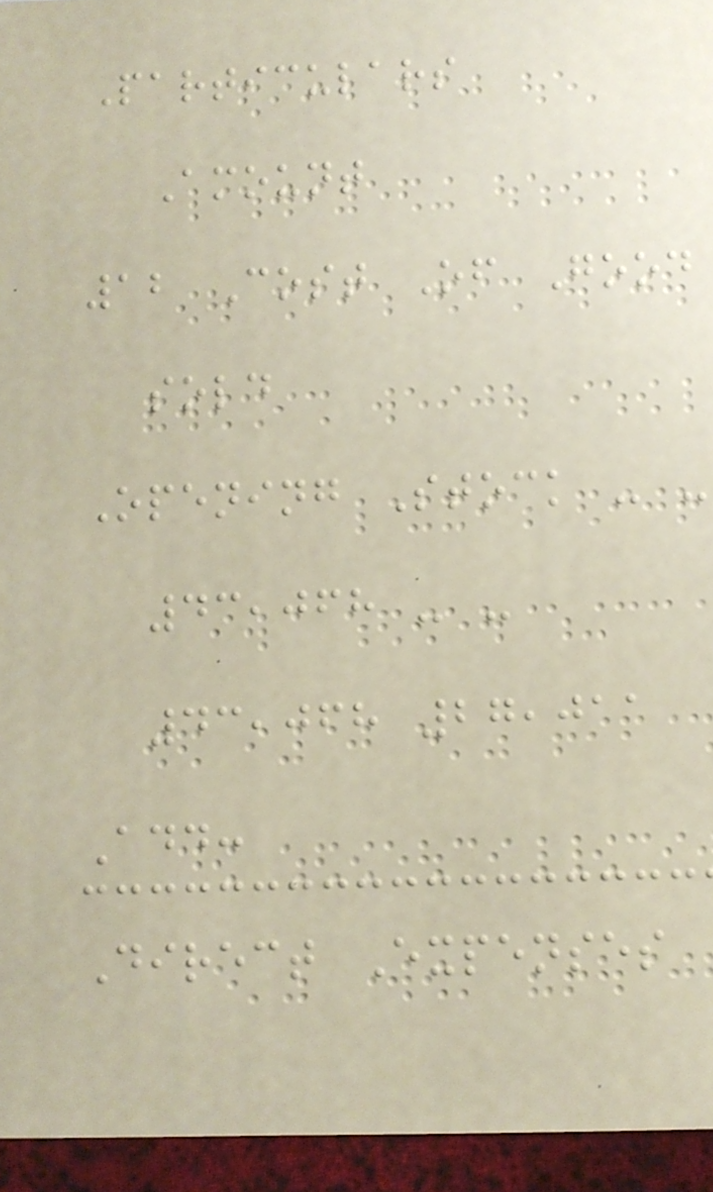Particulars
Amount
12 Cost Of Good
sold
Opening Stock - -
43,068 - -
43,068 27,011
Add:
Direct Expenses
